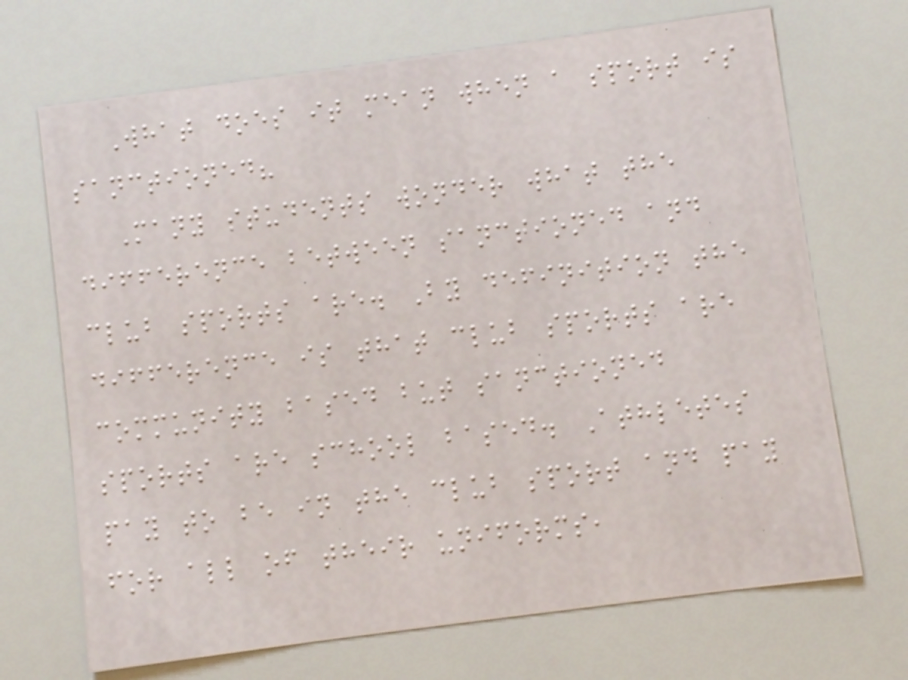What does it mean when a sport is
sanctioned?
Many students wonder what the
difference between sanctioned and
club sports are. By definition the
difference is that club sports are
community based but sanctioned
sports are school based. Athletes
pay to be in the club sport and pay
for all of their uniforms,
